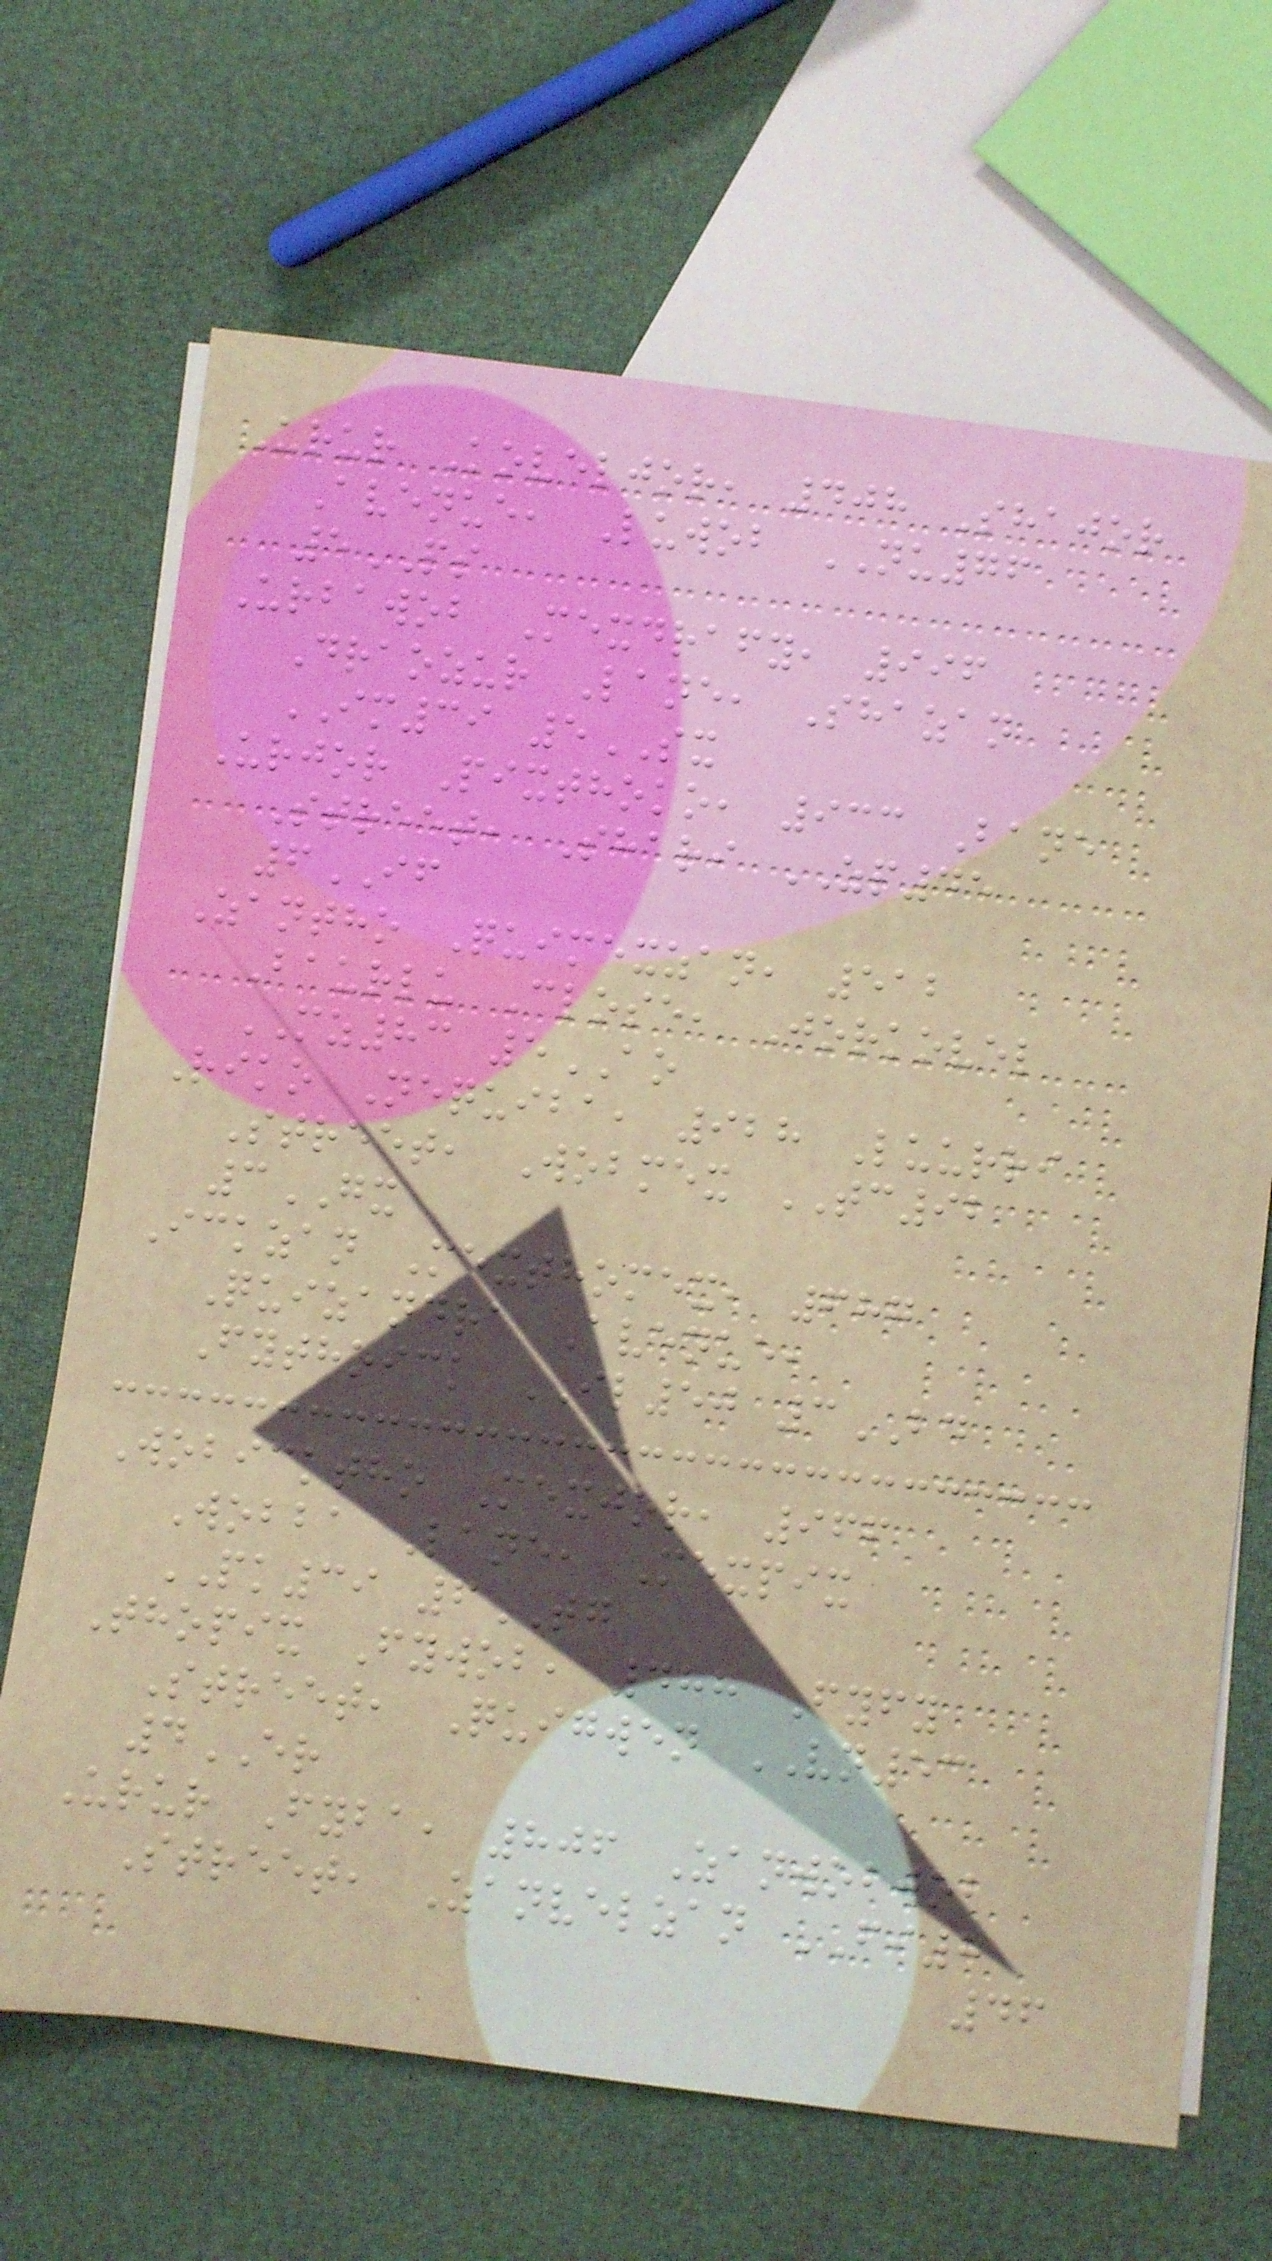Urur Koveljor, 408 Shajor
Avenue, Luwob NU76
5PS
Urbawob Mexdrafy, 996
Draozur Lane, Shazan
IM39 5SX
Urjor Pixthoko, 933 Bane
Street, Shari ZP45
6IF
Zantho Quimexzan, 512
Baurlu Close, Jorkovel
MZ83 5AO
Riko Nequiba, 928 Luurri
Street, Wobmex TC92
3GX
Ickzan Mexthomex, 687
Quizandra Avenue,
Fythoick IL50 3BD
Wobicktho Mexjor, 966
Wobba Lane, Mexpix
PK39 6TG
Thopix Fywob, 488 Fyfy
Street, Quigwen VN53
4ER
Urur Fyba, 806 Zanwobwob
Street, Zanvelzan FI8
46
